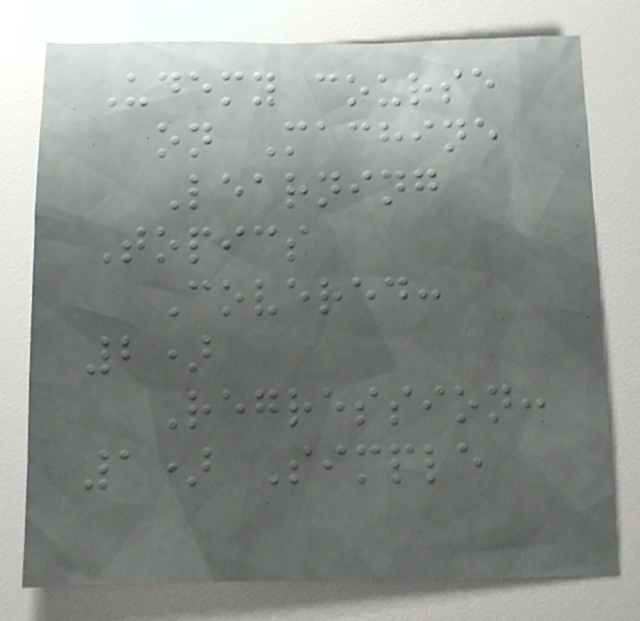Udemy course
on Machine
Learning
Topics
Covered:
2)
Regression:
1) Simple
